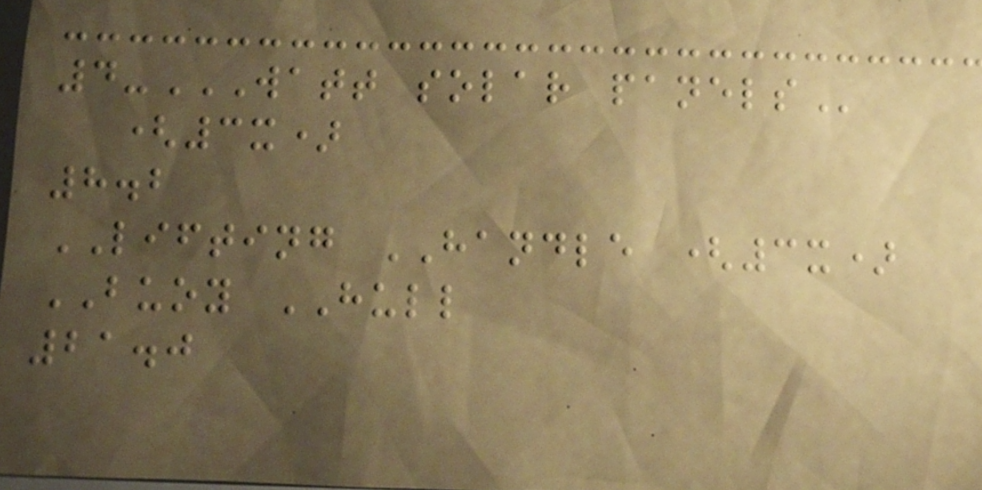4-WATT SOLAR PANELS
(3x)
8.2
LIFTING HANDLE (3x)
BUOY HULL
21.0
